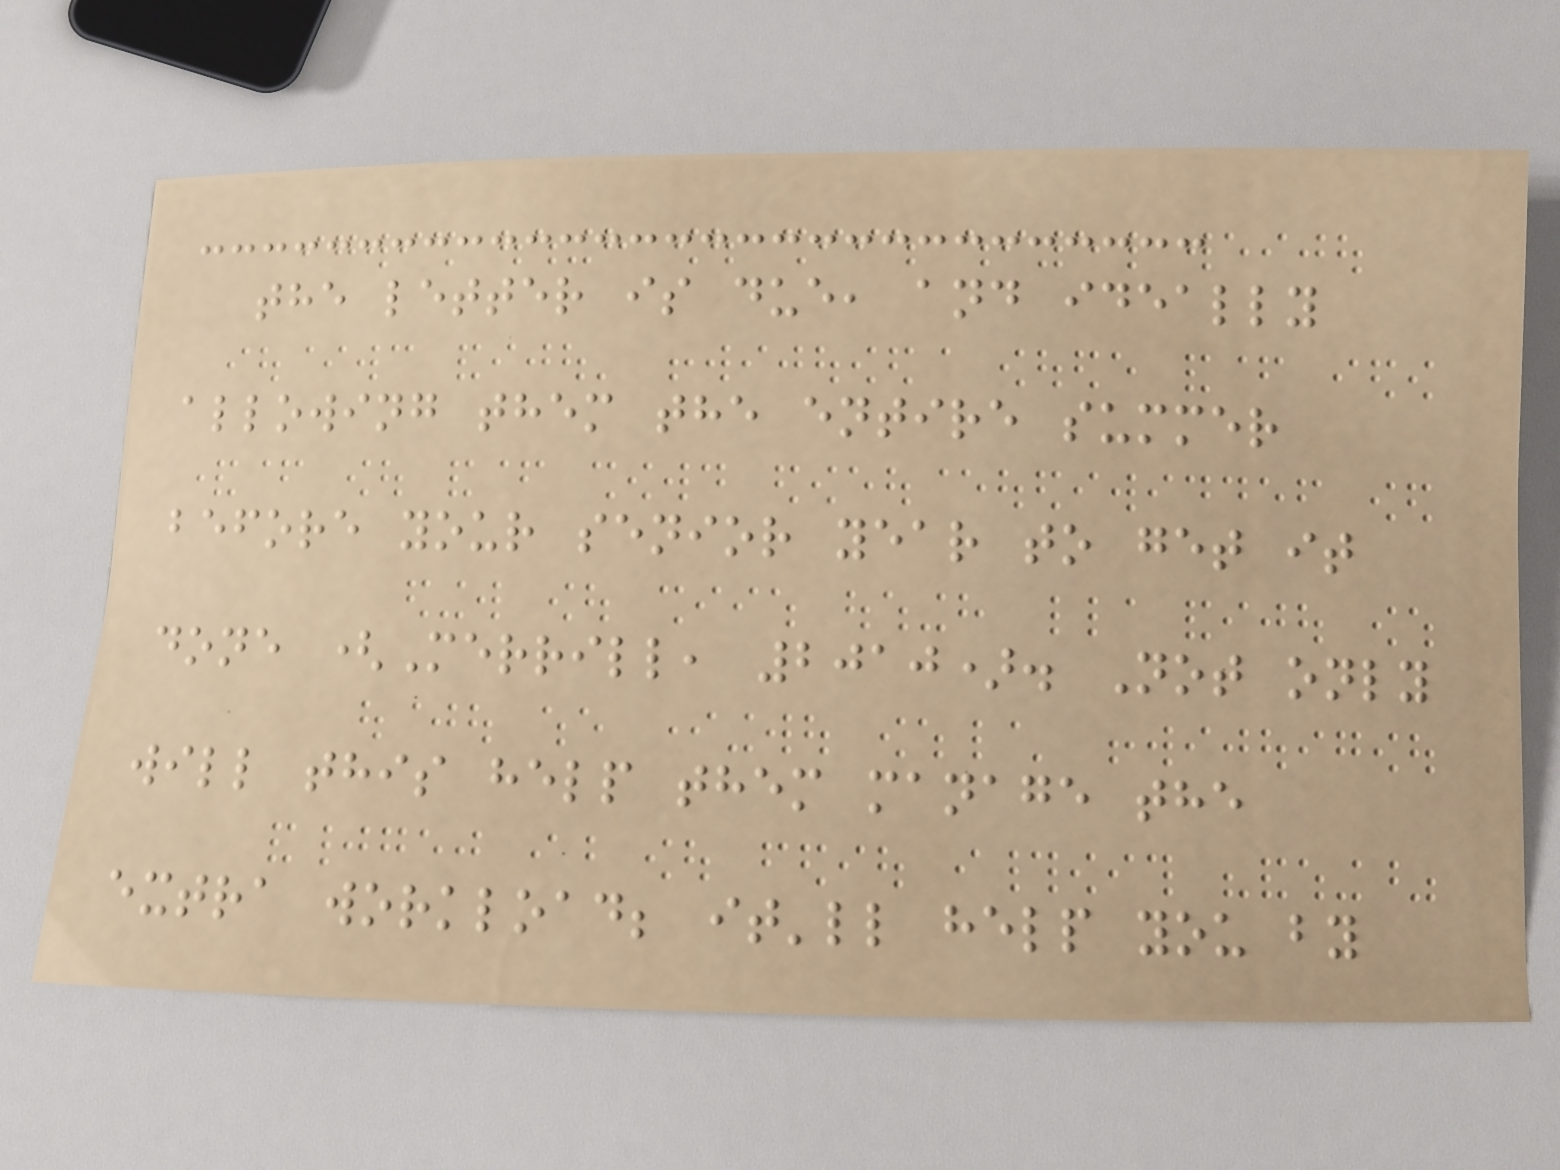the letter is due, and ideally
allowing them the entire summer
before your senior year to get it
done (Merrill, 2010). Not only
will this help them manage the
extra workload; it'll help you by
